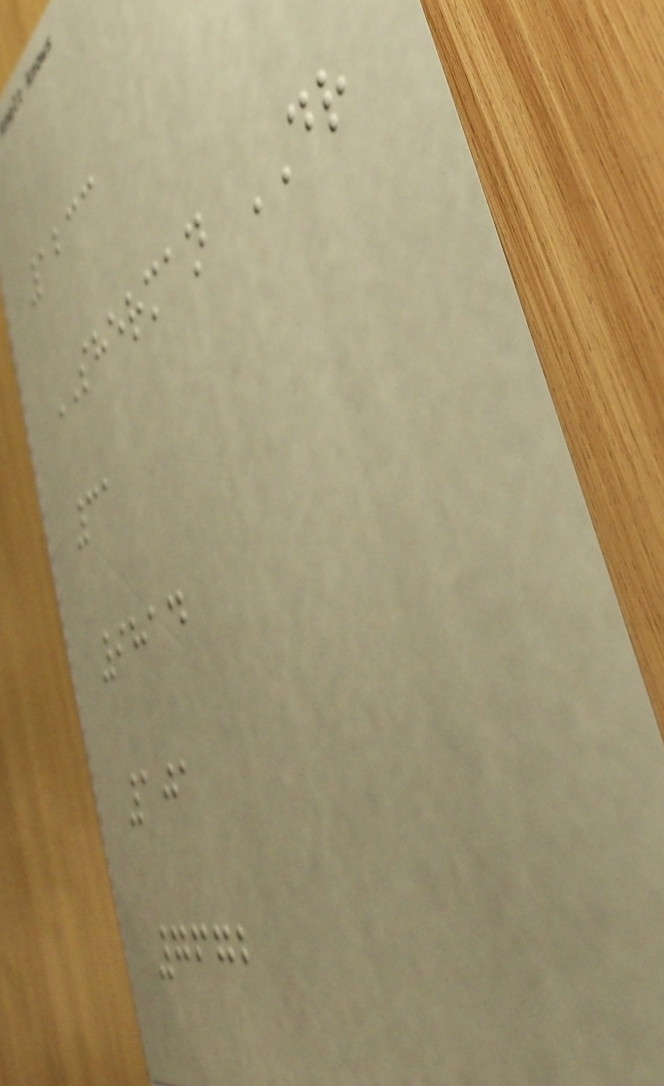1233
SHERMAN DR
31
9814
101
7672
